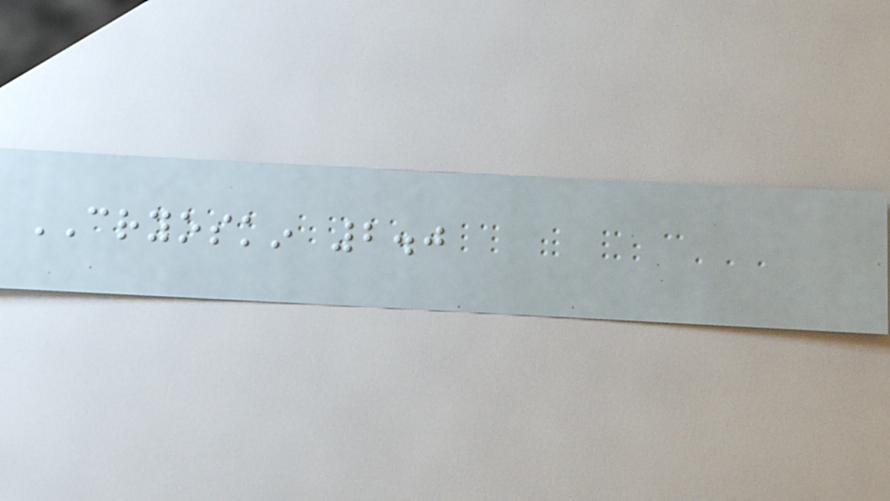CRYOSKIN 2.0
